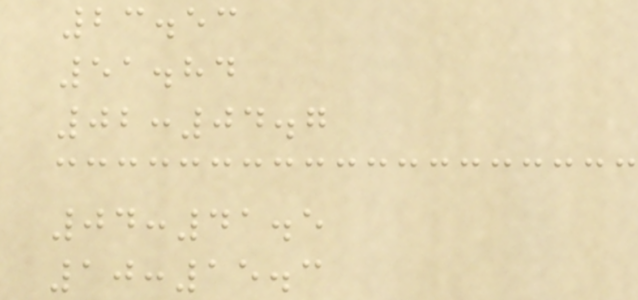23.53
51.84
02:04.7
04:41.5
10:15.3
